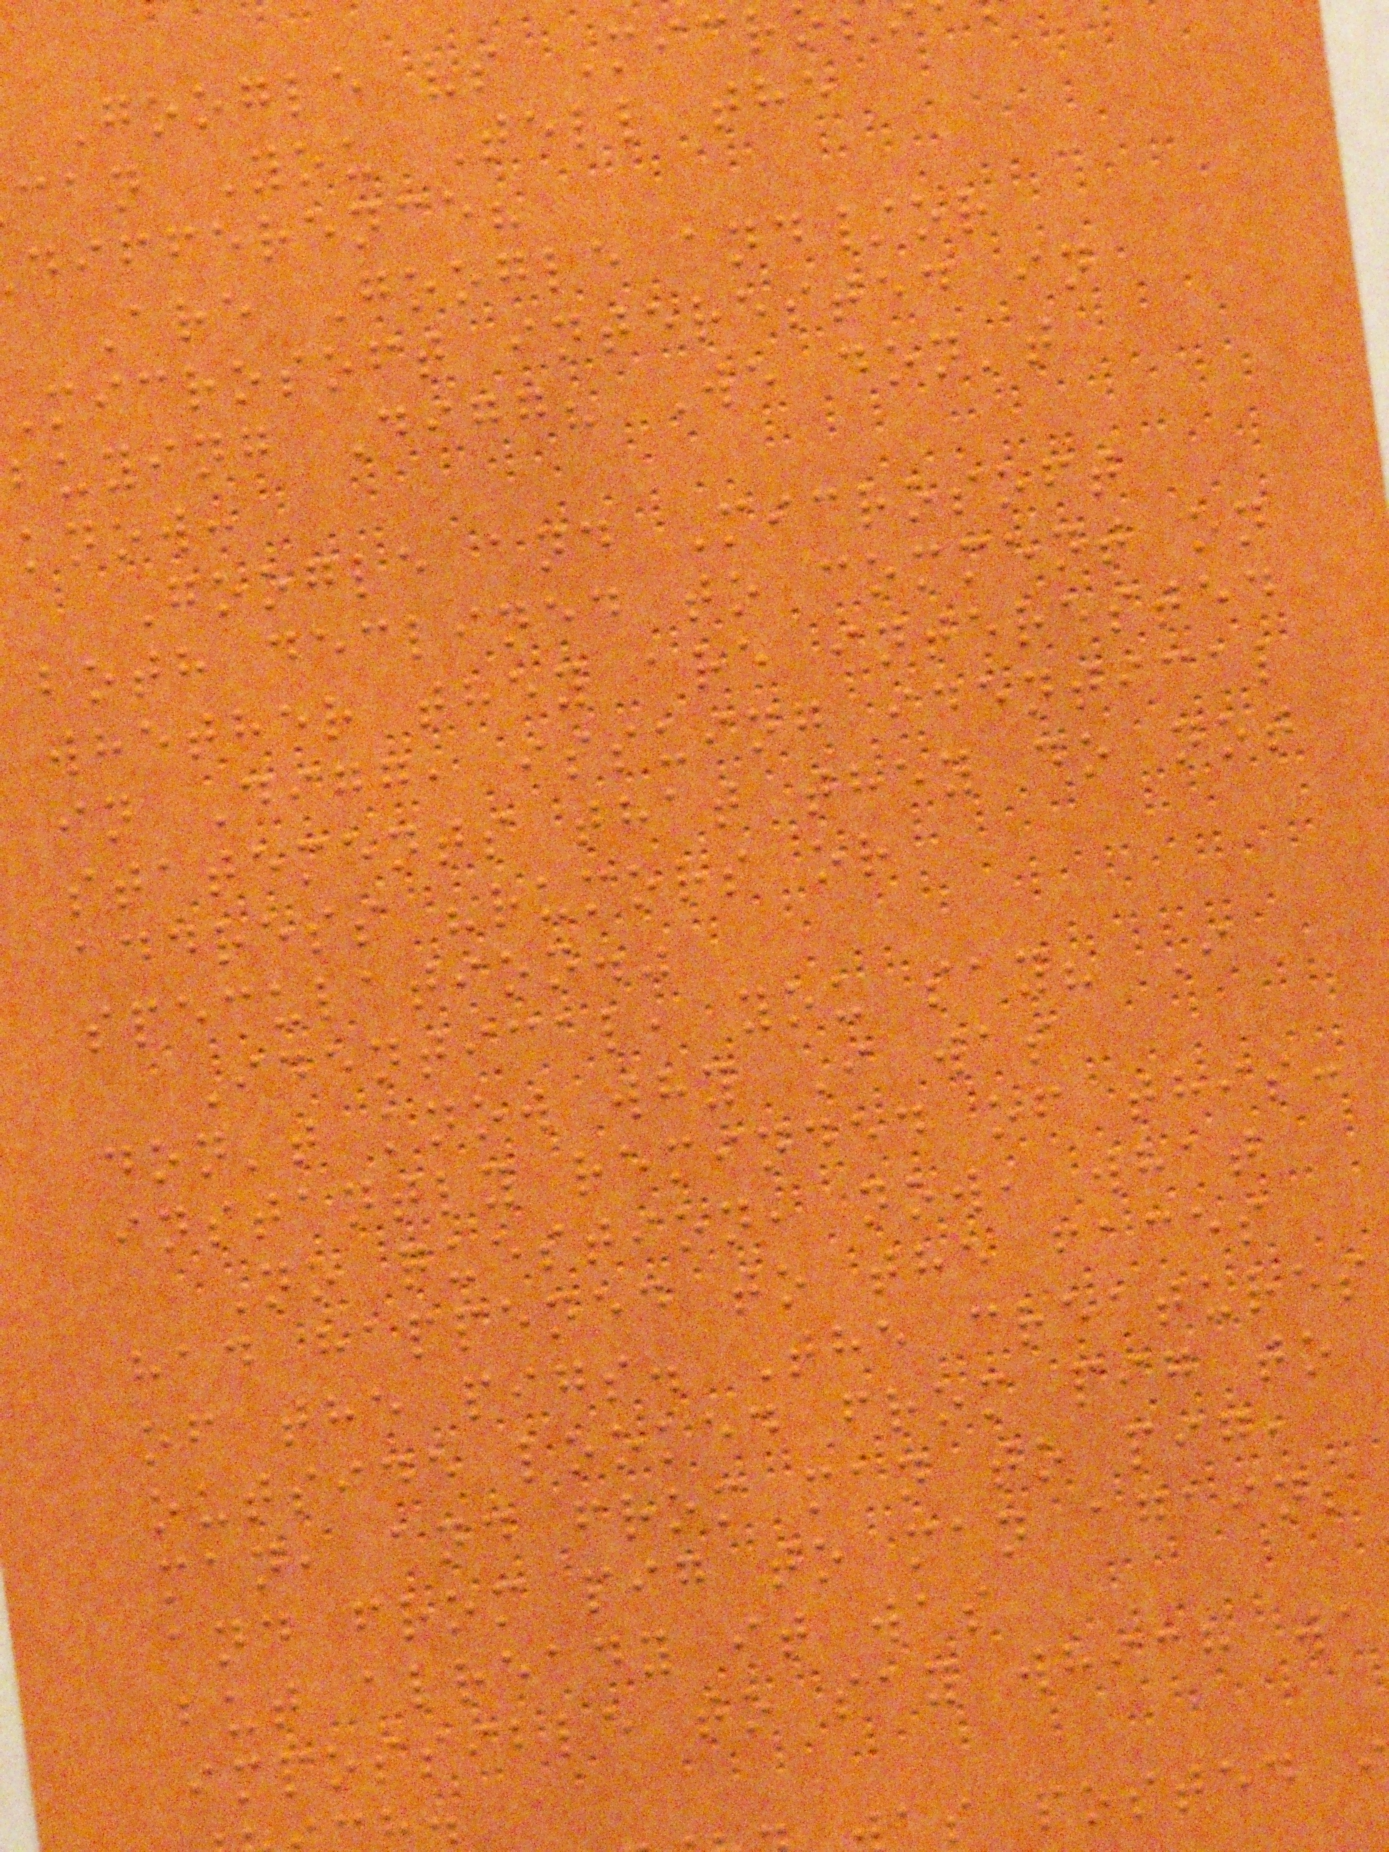Google vs Micr
can You Tell the
difference?
Are Google and/or
microsoft interested in
buying Digg? We don't
know:
Google and Microsoft
both declined to comment on
whether they are interested
in Digg, issuing identical
statements that they do not
address "rumors or
speculation."
Identical, you say? I
don't know why I was
instantly reminded of this:
No question, now, what
had happened to the faces
of the pigs. The creatures
outside looked from pig to
man, and from man to pig,
and from pig to man again;
but already it was
impossible to say which wa
as posted
